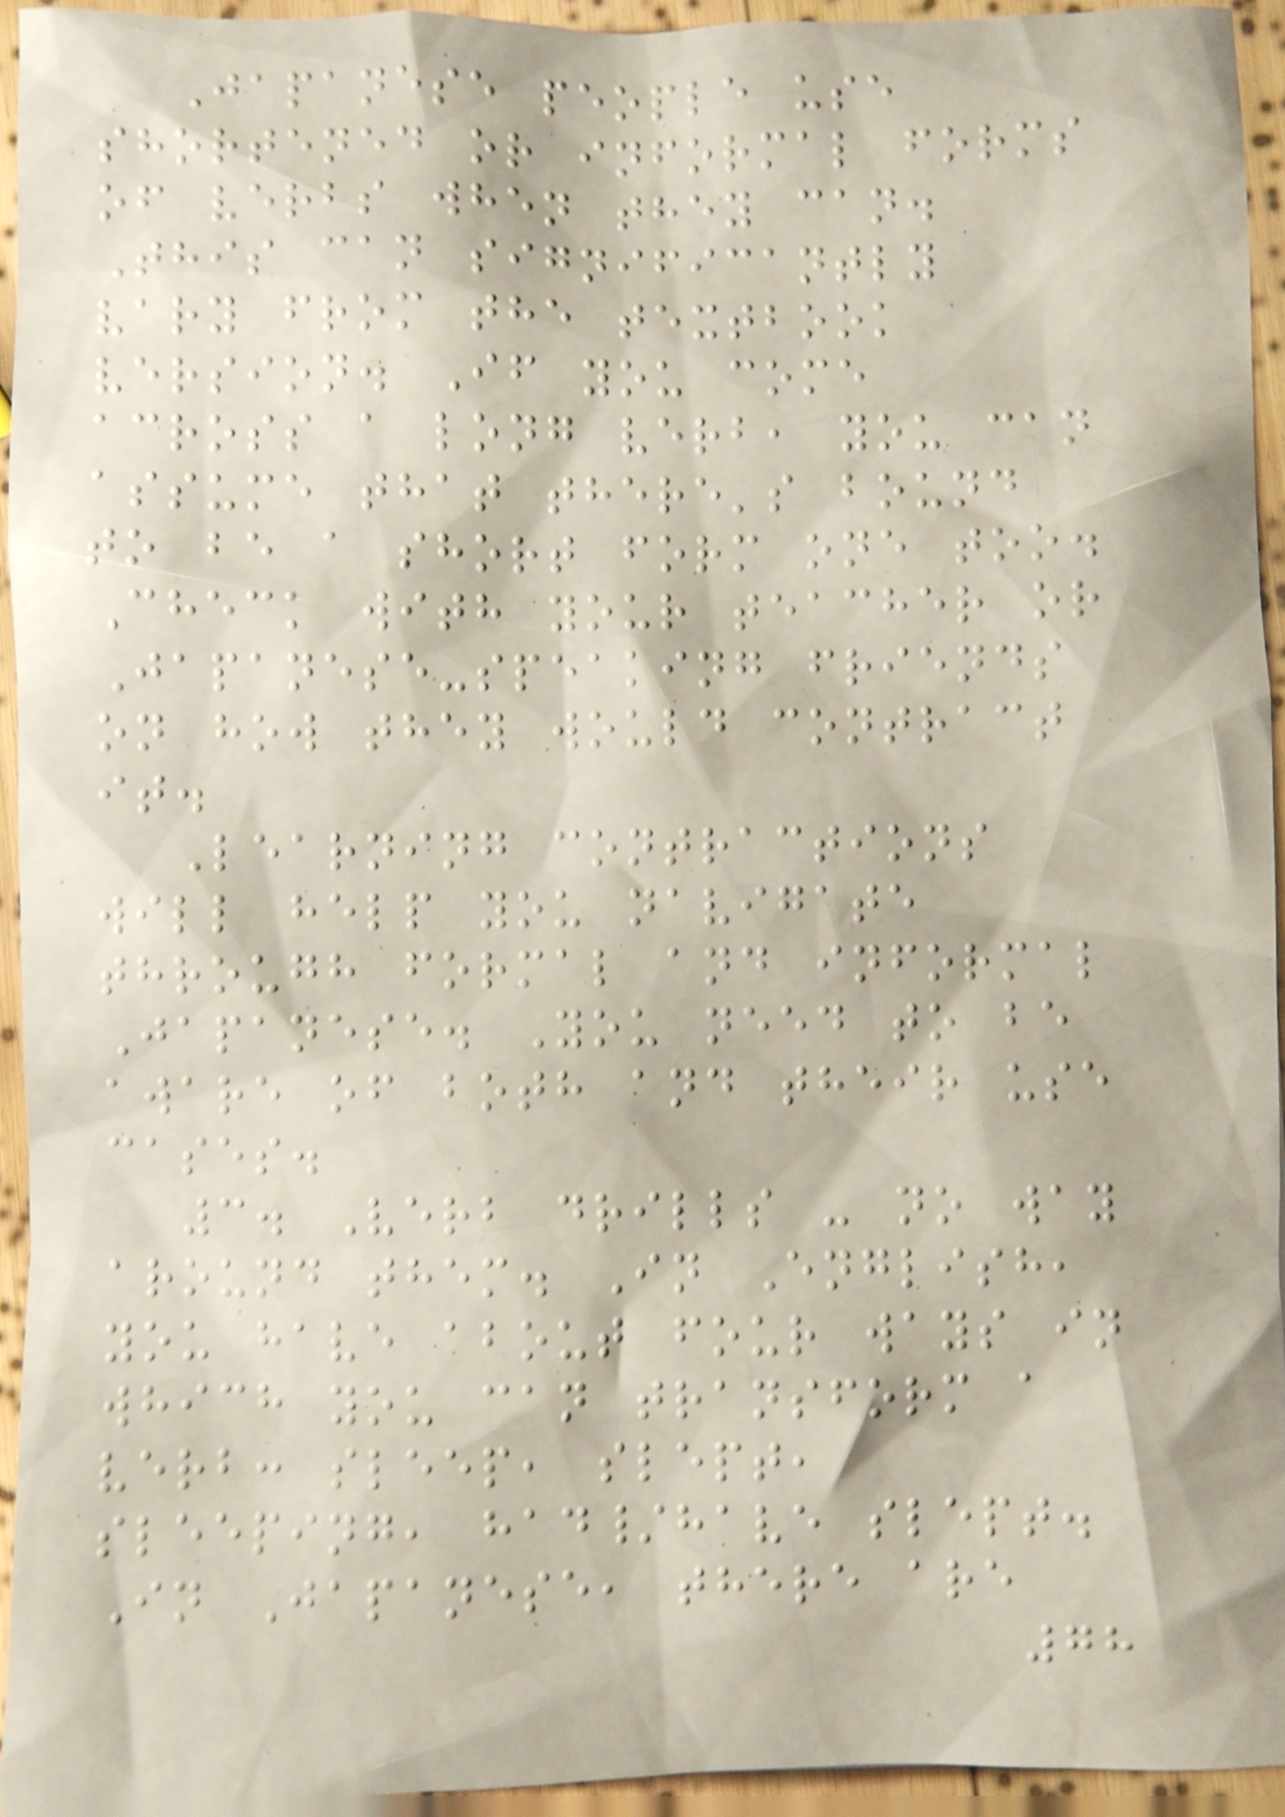Japanese people use
shortened or informal forms
of verbs when they can.
This can significantly
vary from the textbook
version. If you come
across a long verb, you can
assume that there's bound
to be a short form one too.
Check with your teacher or
Japanese-speaking friends
on how they would contract
it.
Learning contractions
will help you navigate
through formal and informal
Japanese. You need to be
aware of both and their use
cases.
3. Verb drills - no way
around them. In English,
you have about four ways in
which you can transform a
verb: sleep, slept,
sleeping, had/have slept.
In Japanese, there are
78
